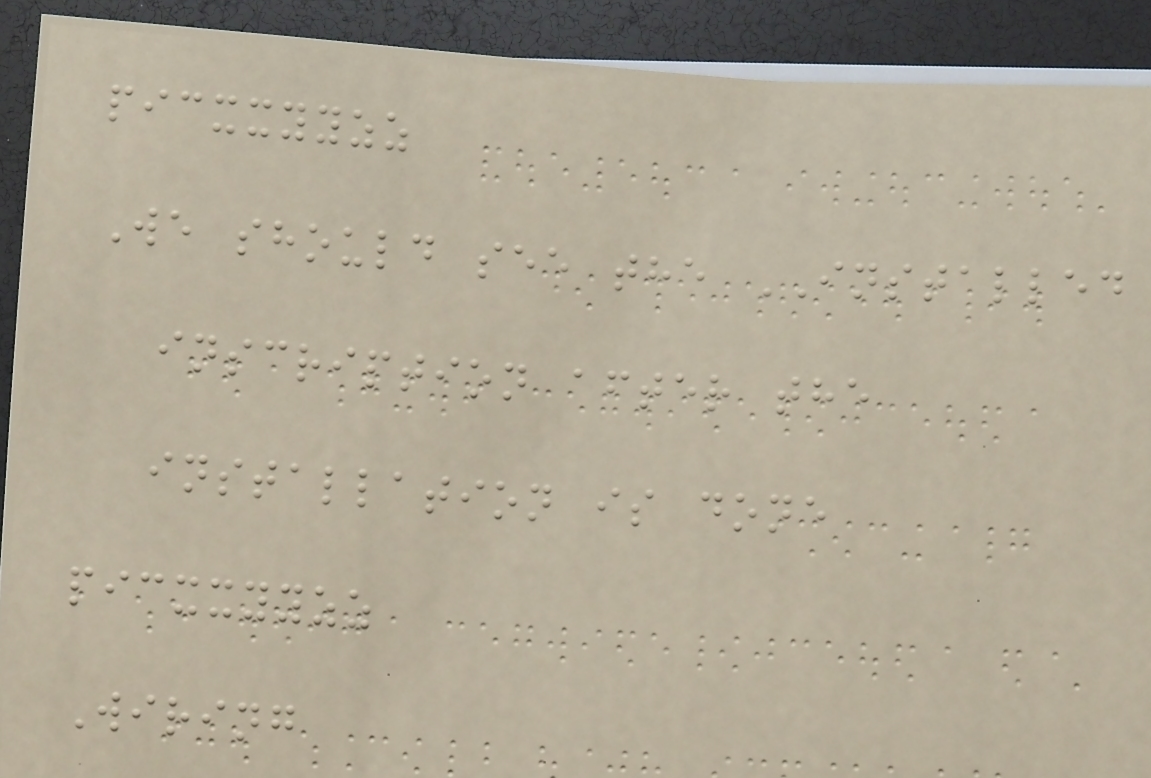picxxyyzz
We should see the INSTALLED
inscription after the
installation is done
picxxyyzz
Wiring
